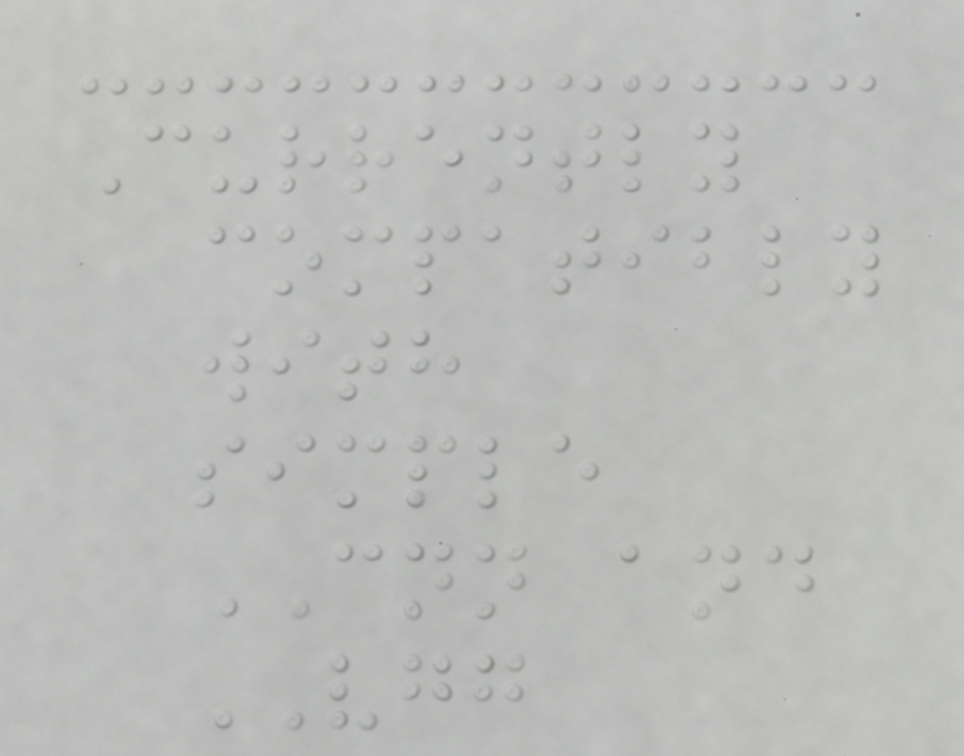Currently
compatibly
with
simple
CNN and
VGG
